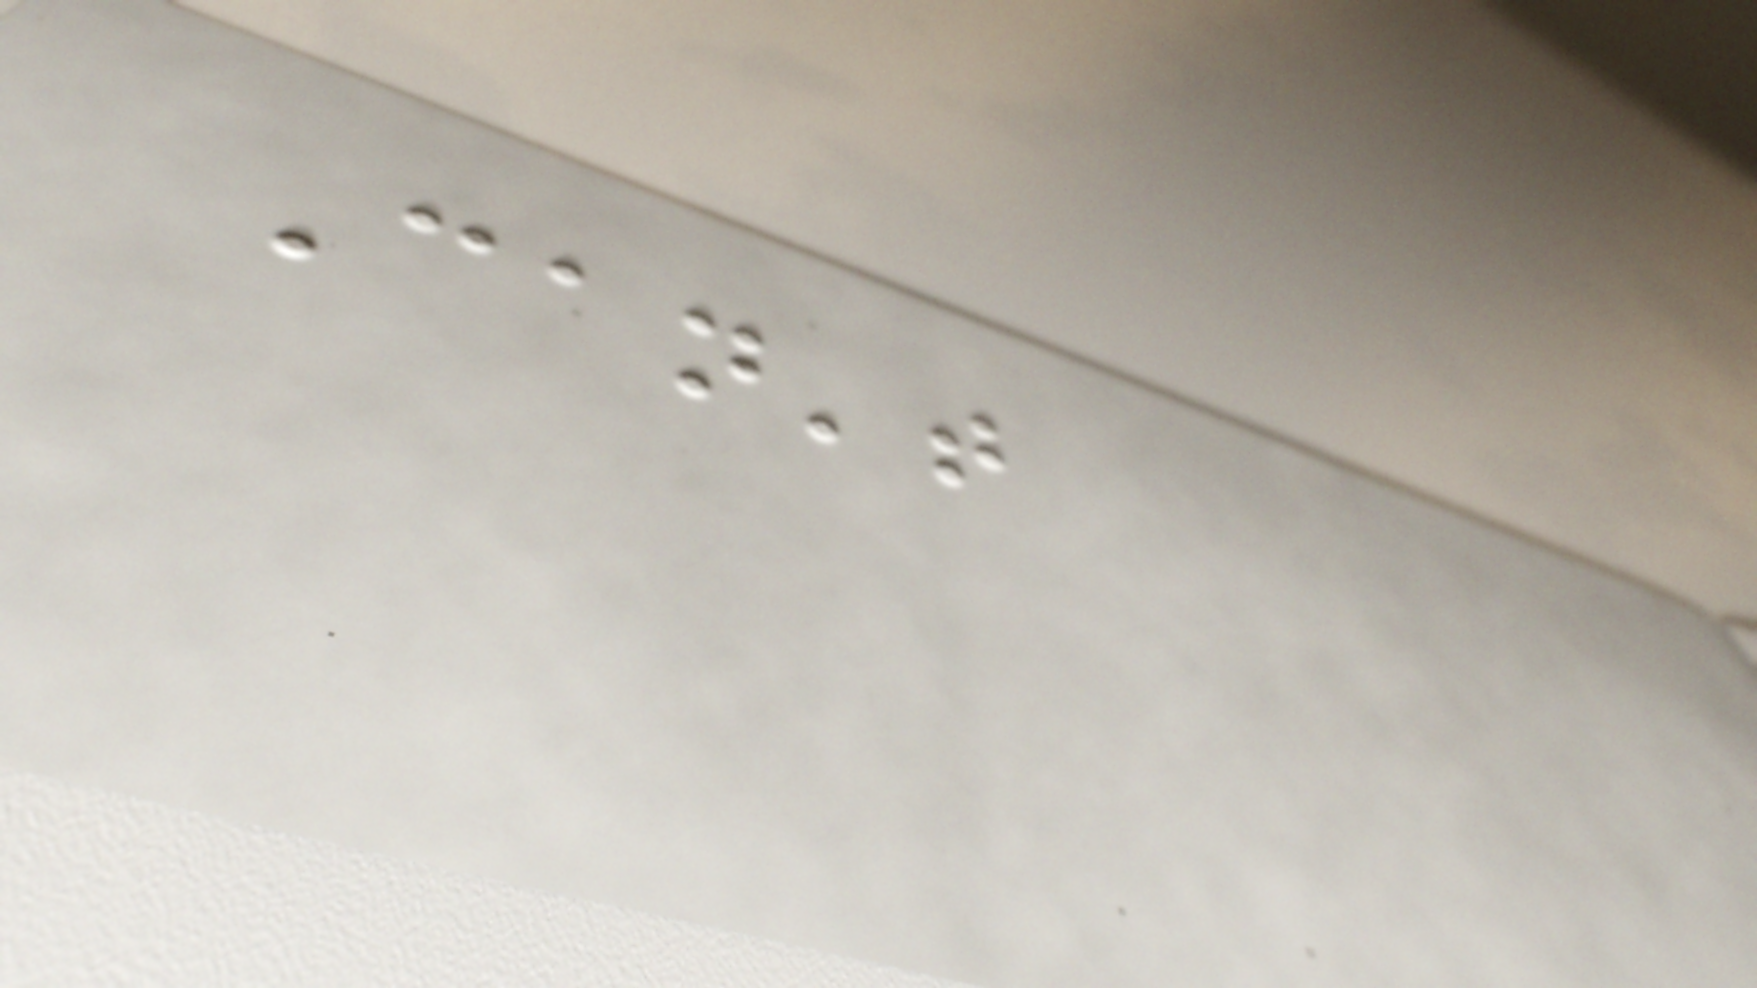Can't
